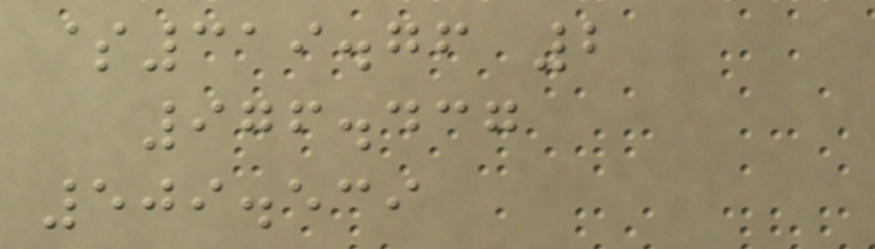$319.76 2
976.437
509.539
